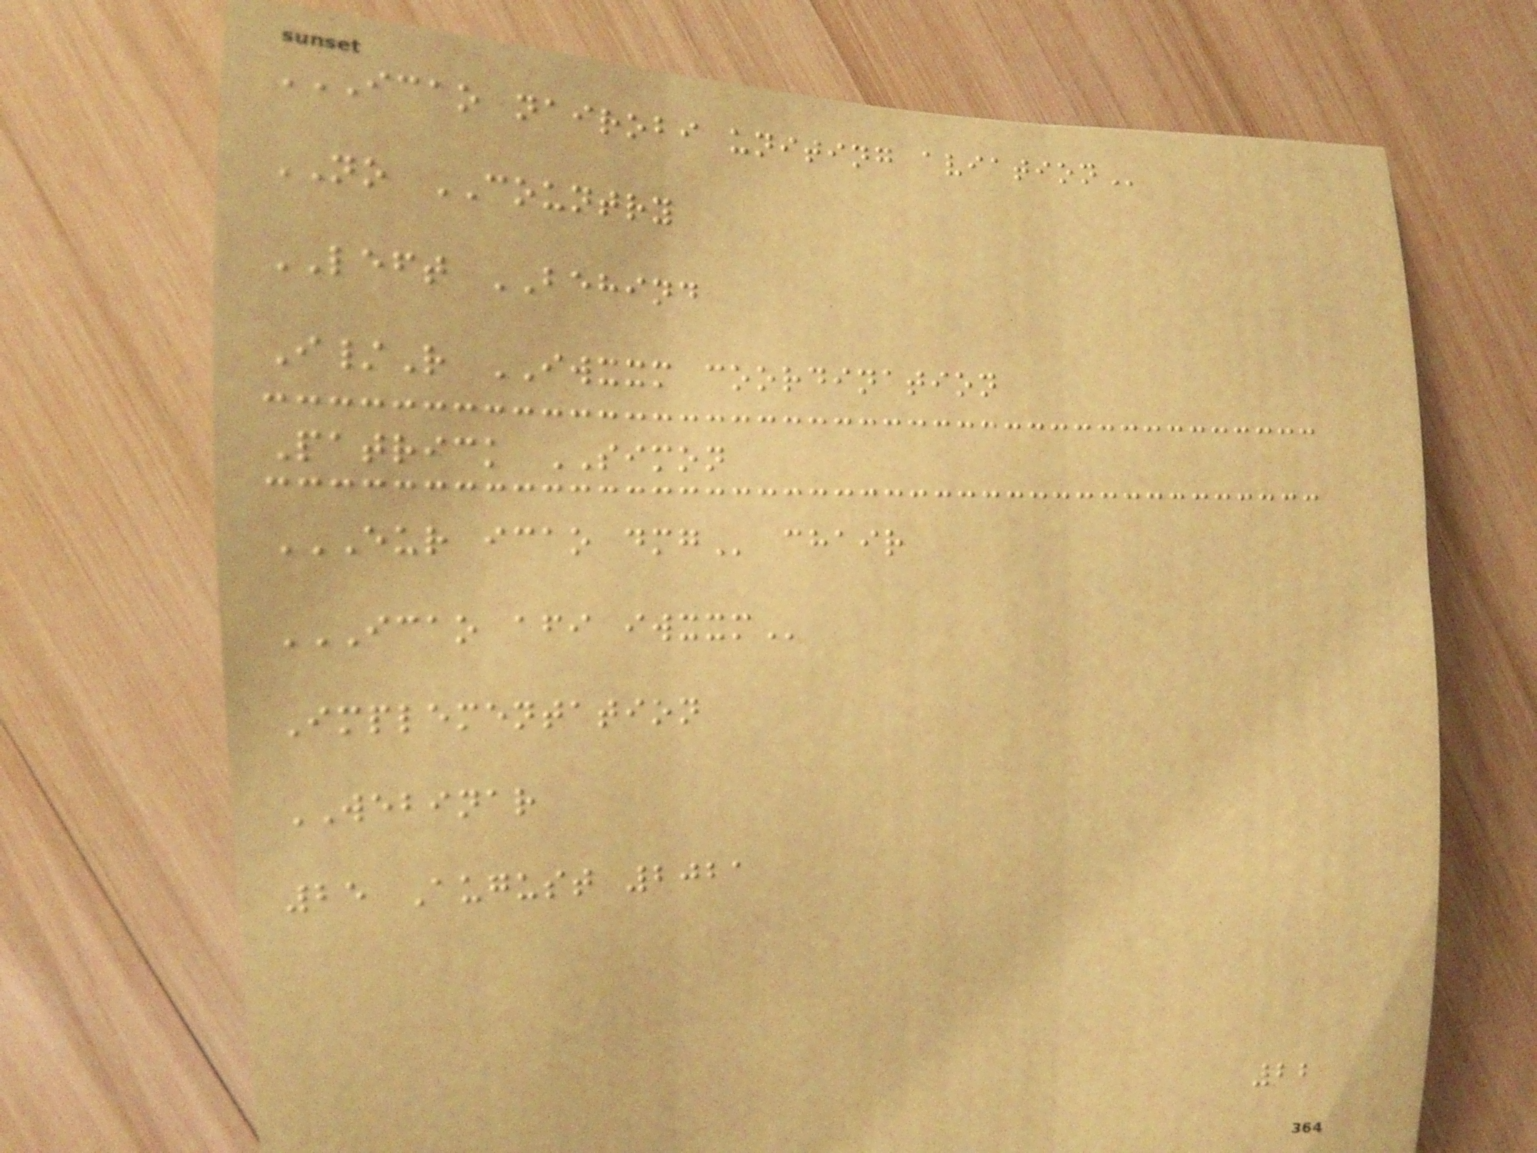ICAO NAIROBI UNITING AVIATION
NO COUNTRY
LEFT BEHIND
I/R IWXXM coordination
Patrick SIMON
EUR ICAO DMG chair
ICAO AFI IWXXM
Implementation
WEBINAR
25 August 2021
22
